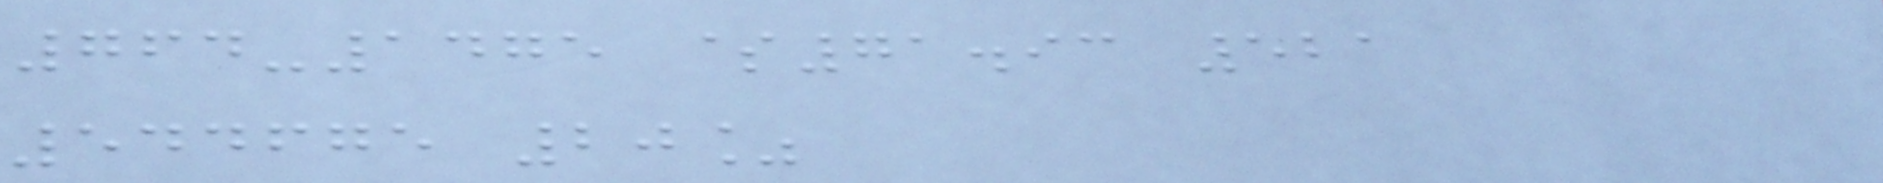764-1475 $71.93 521
544675 20%
